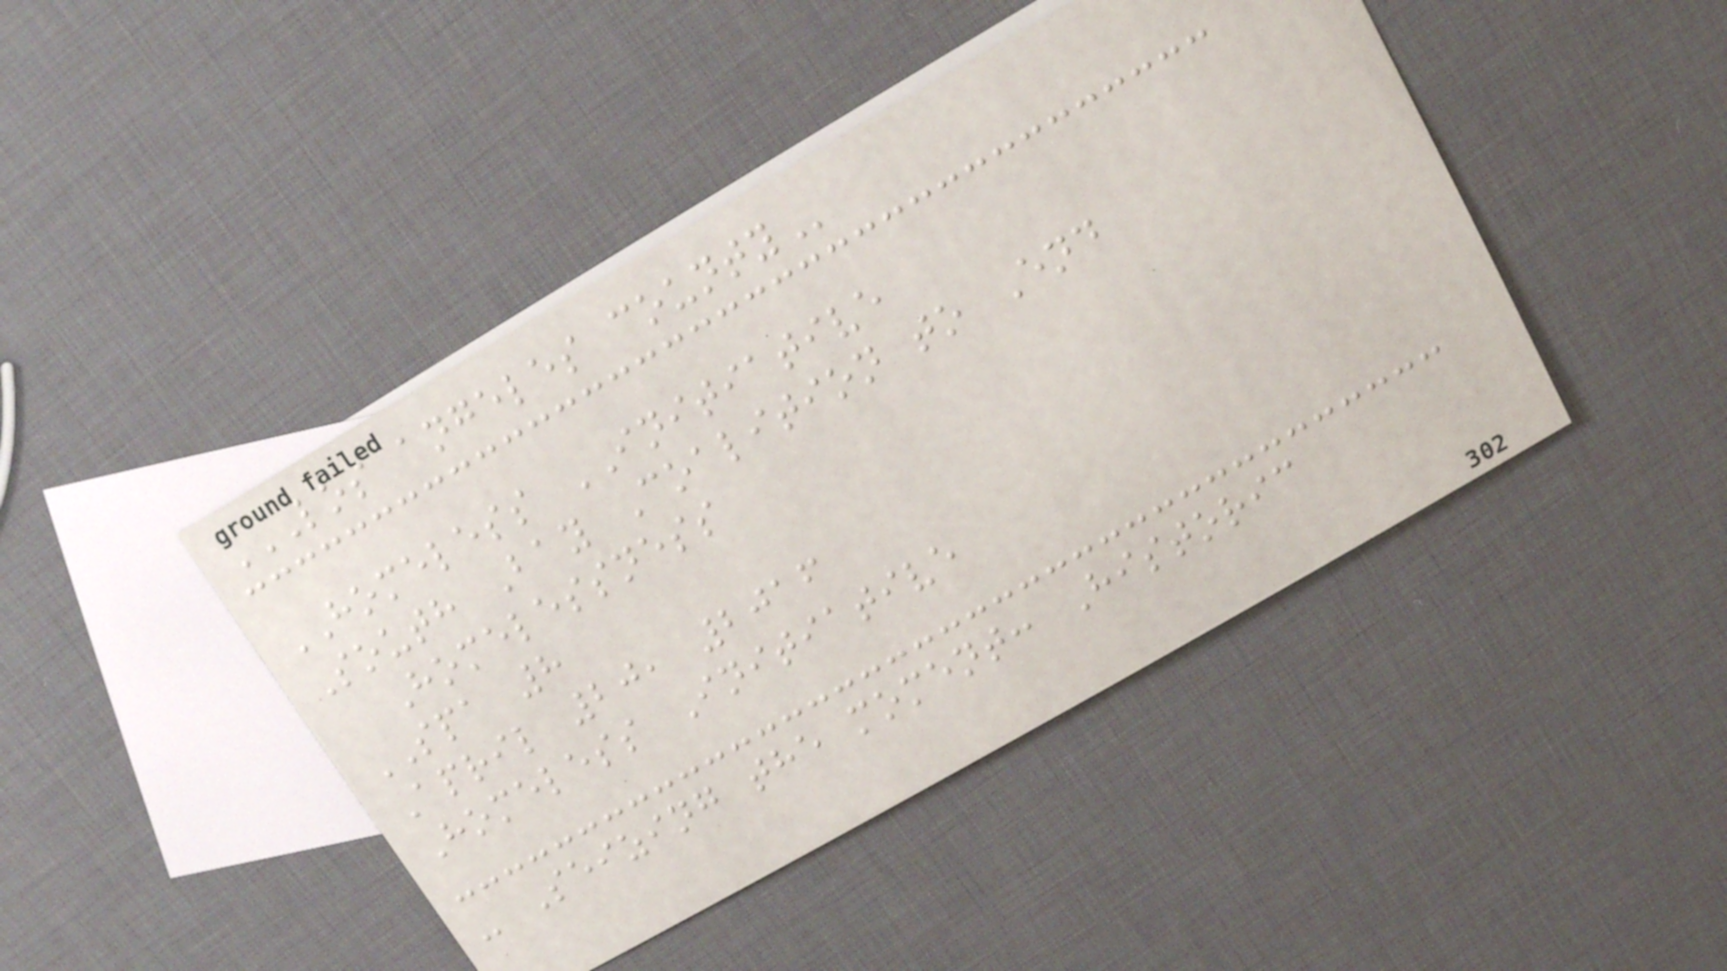LOS ANGELES COUNTY
HOMELESS INITIATIVE
South Bay Coalition to End
Homelessness
SPA 8
April 20, 2016
Homeless Initiative
- Seizing the moment: Historic
